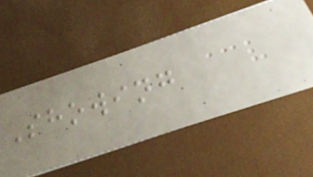Showing
